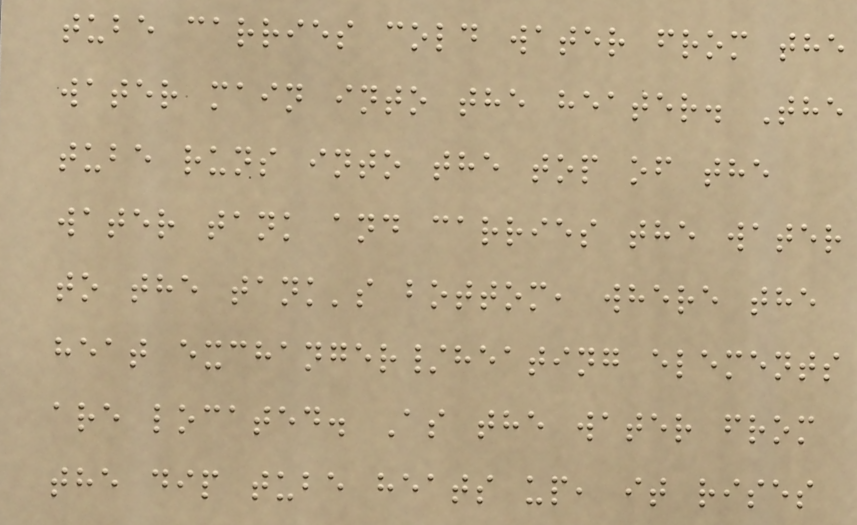tube carries cold water from the
water main into the heater. The
tube runs into the top of the
water tank and carries the water
to the tank's bottom, where the
heat exchanger/heating elements
are located. As the water from
the dip tube heats up, it rises
